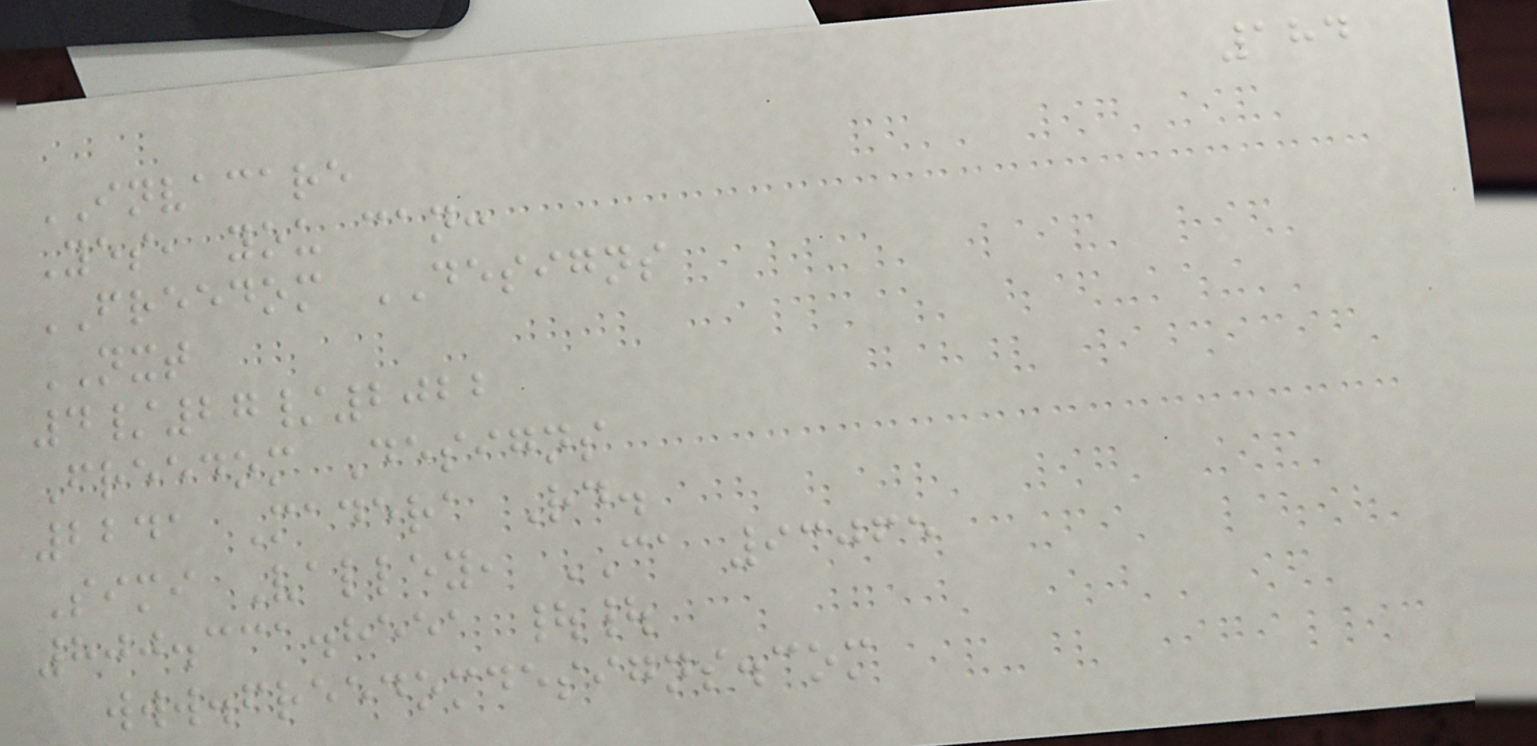184
INVACARE
Yes, you can:
FREEDOM DESIGNS
NXT
4/27/2022
Freedom Designs
2241 Madera Rd.
Simi Valley, CA 93065
800.331.8551 ||
www.freedomdesigns.com
